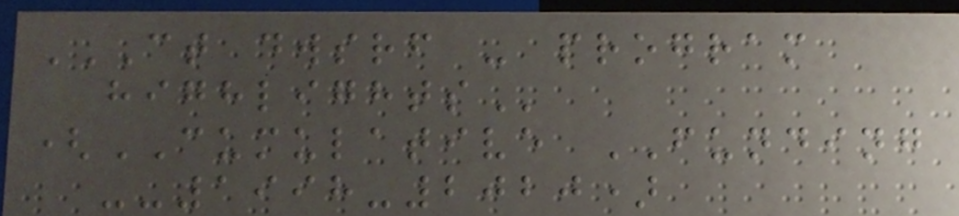CT DWSRF - PROGRAM
HIGHLIGHTS
(CUMULATIVE FUNDING
--1998-2020)
